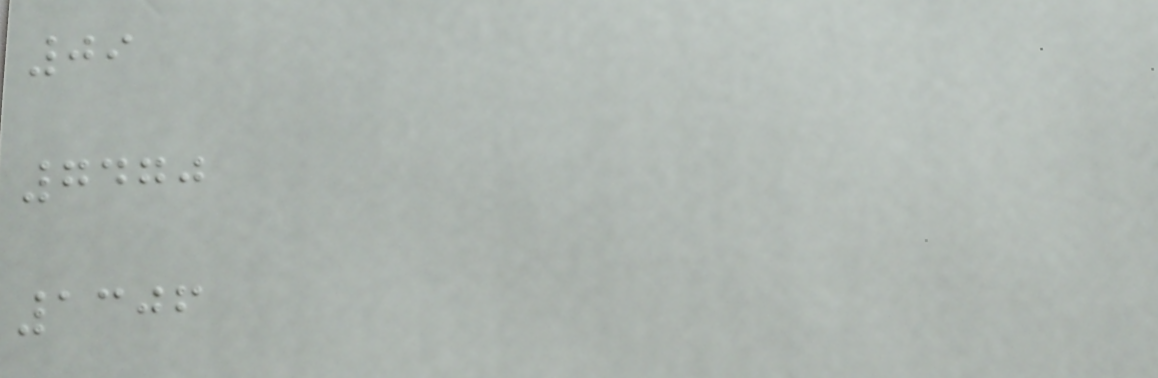09
7470
1306
